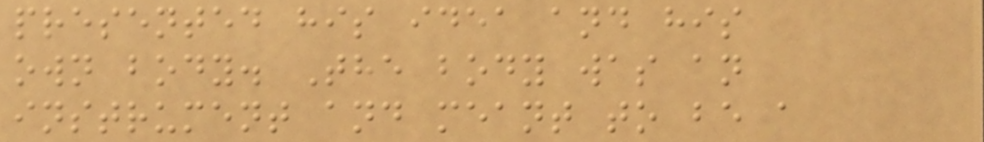presented his idea and his
own body. The body was an
instrument and meant to be a
